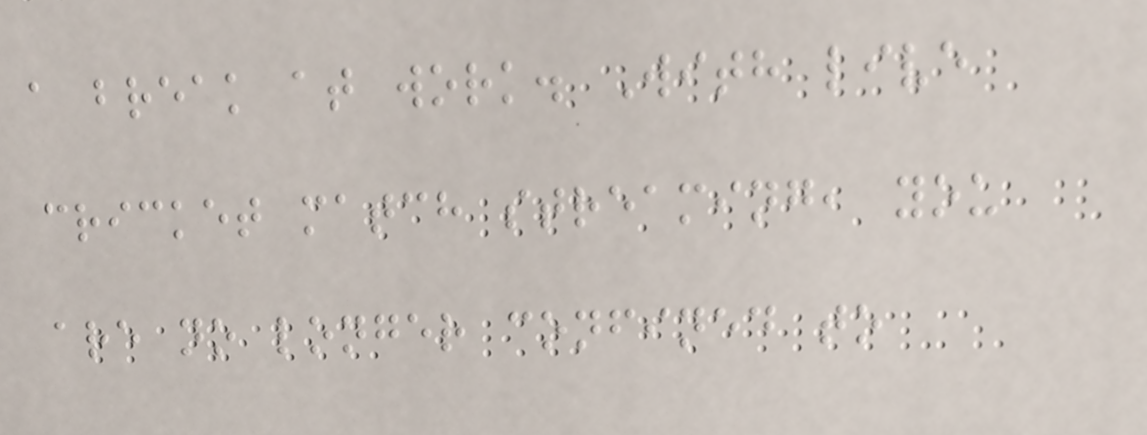a break at work. With live
cricket match streaming, you
are no longer confined to
